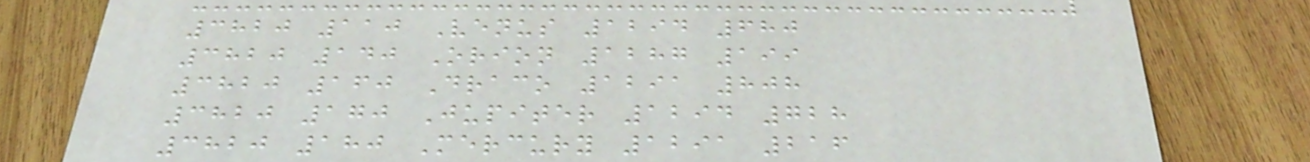3820 110 Venus 1294 680
3820 140 Orion 1287 199
3820 160 Draco 1291 808
3820 170 Jupiter 1294 728
3820 180 Mercury 1291 216
